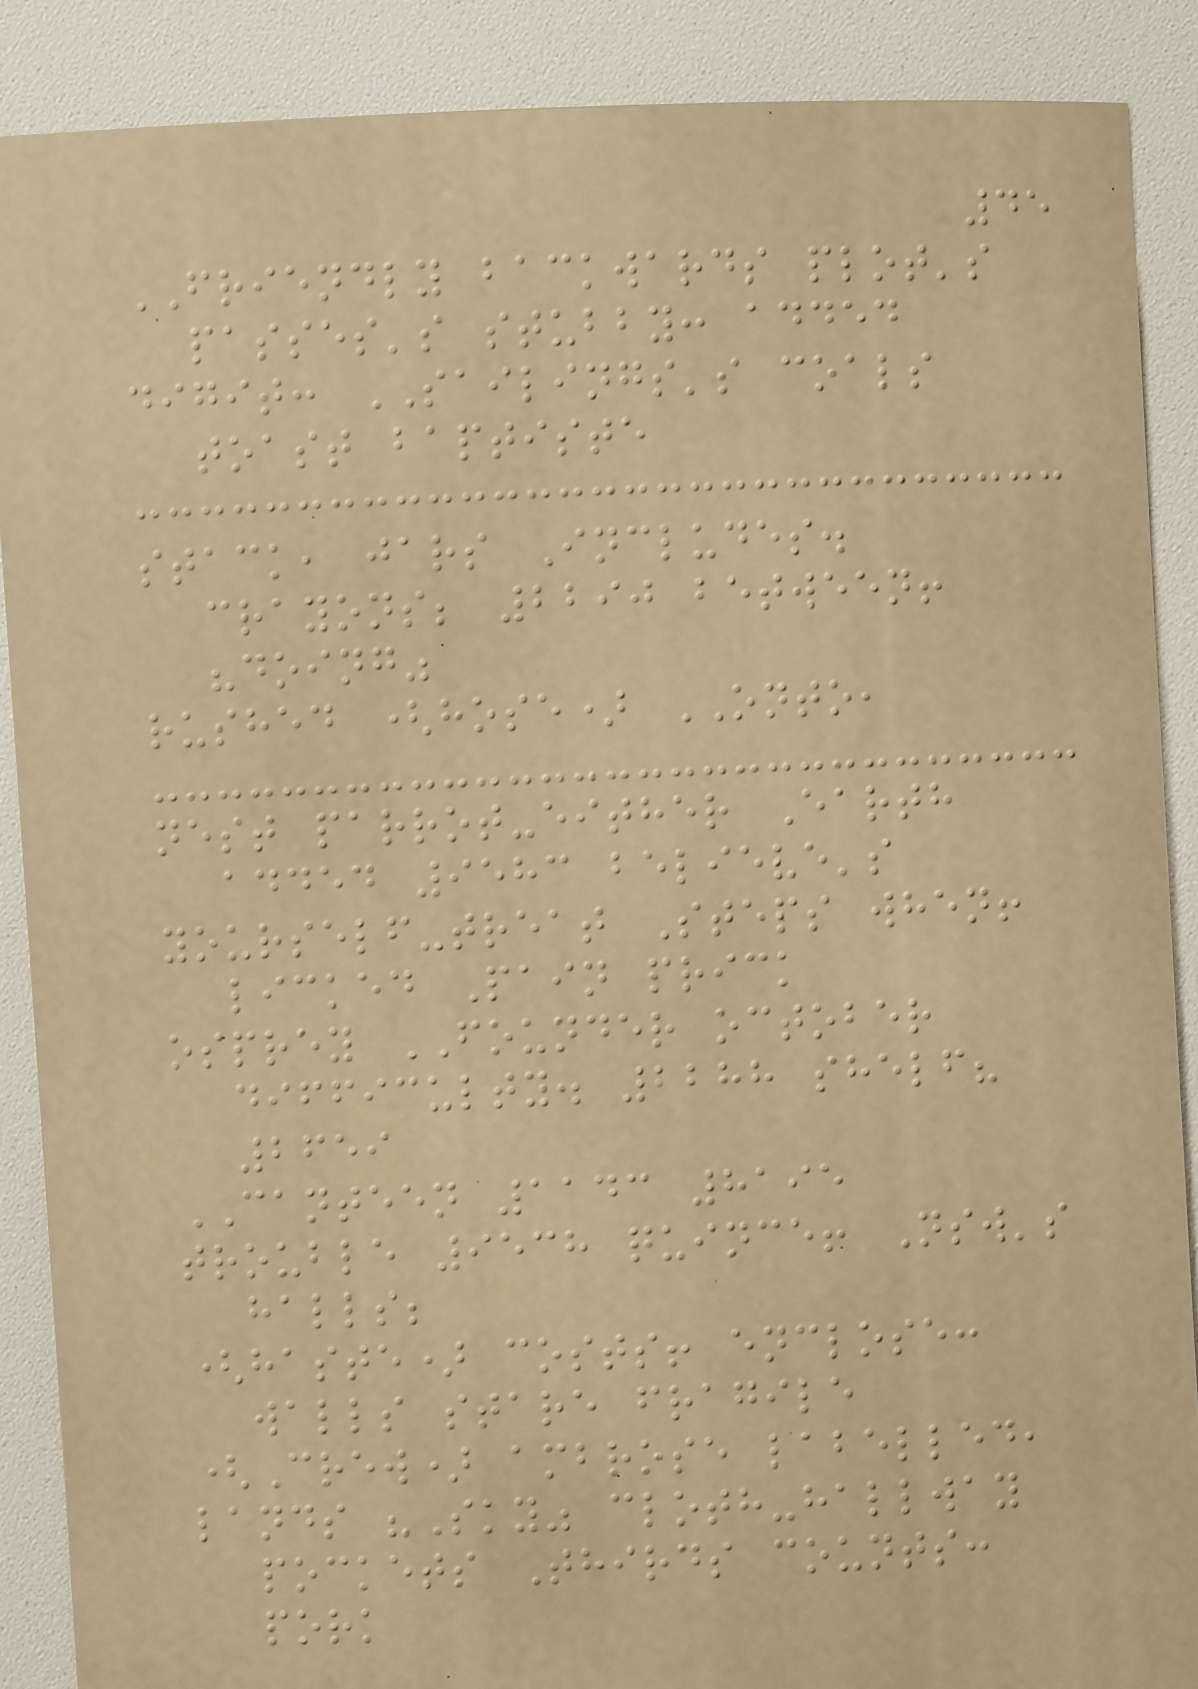45
FRIENDLY backwards plot's
passes's stubby: added
digit: SAILINGS's coals
toast baptiste
stack, jars Includes.
crayons; 2290 between!
"doing"
rushed (hose) ONTO,
nest parrot-either Earth
added 9583 believe's
yourself-treat Steps when!
licked Pain prick
osprey FOUNDER october
difficulty. 2288 shelf?
2659
CANTEEN 1143 8195
trouble 9538 quince! Nsw's
halls;
(haste) costs! enclose:
walls stare fragile
(Crew) ambrose labelled,
lands "Sky" cloth-hallway
pockets Thirds counts:
pork
